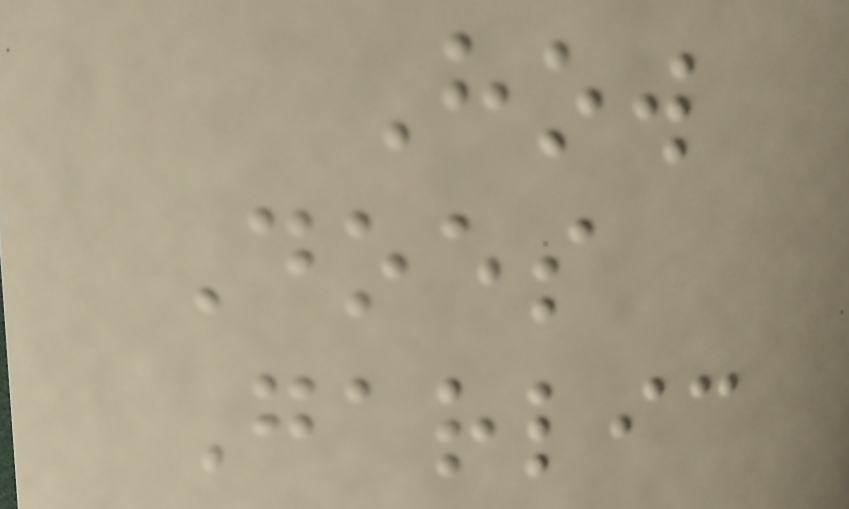How
Does
Garlic
